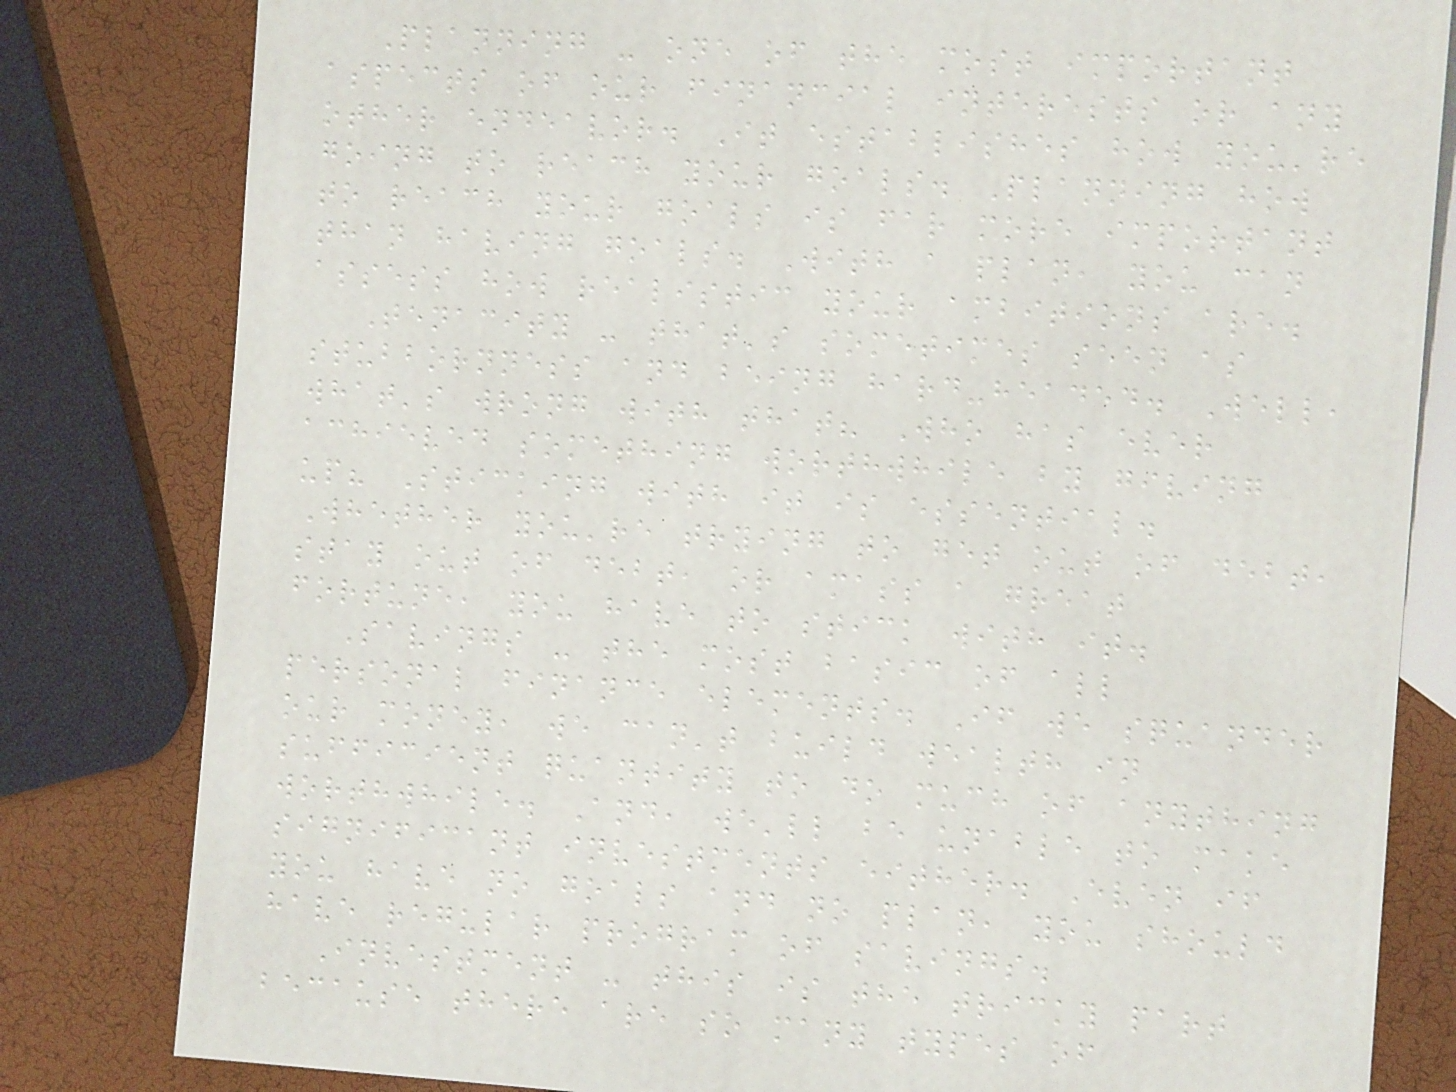Planning - one of the most important
aspects of our financial interests or any
other endeavor. It establishes how you're
going to reach your goals. Planning how
to reach your goals is far more important
than having goals. With a plan, you can
assess how realistic your ambitions are.
Tenacity - that's sometimes seen as
stubbornness and being hard-headed. Well,
what's wrong with that? Who has ever
achieved something worthwhile by giving
up? Sticking with it is essential.
Whether you're trying to get out of debt,
stay out of debt, or amass a great
fortune, you have to stick with it.
Savings - the most basic of all
personal finance elements. If we squander
our money, we can't build wealth in
sufficient quantity to do much of anything
worthwhile. And, we'll be unable to make
significant investments either. Even if
you have no goals and no plan, you should
have regular program of savings.
Investment - this is the tricky part
because there are so many types of
